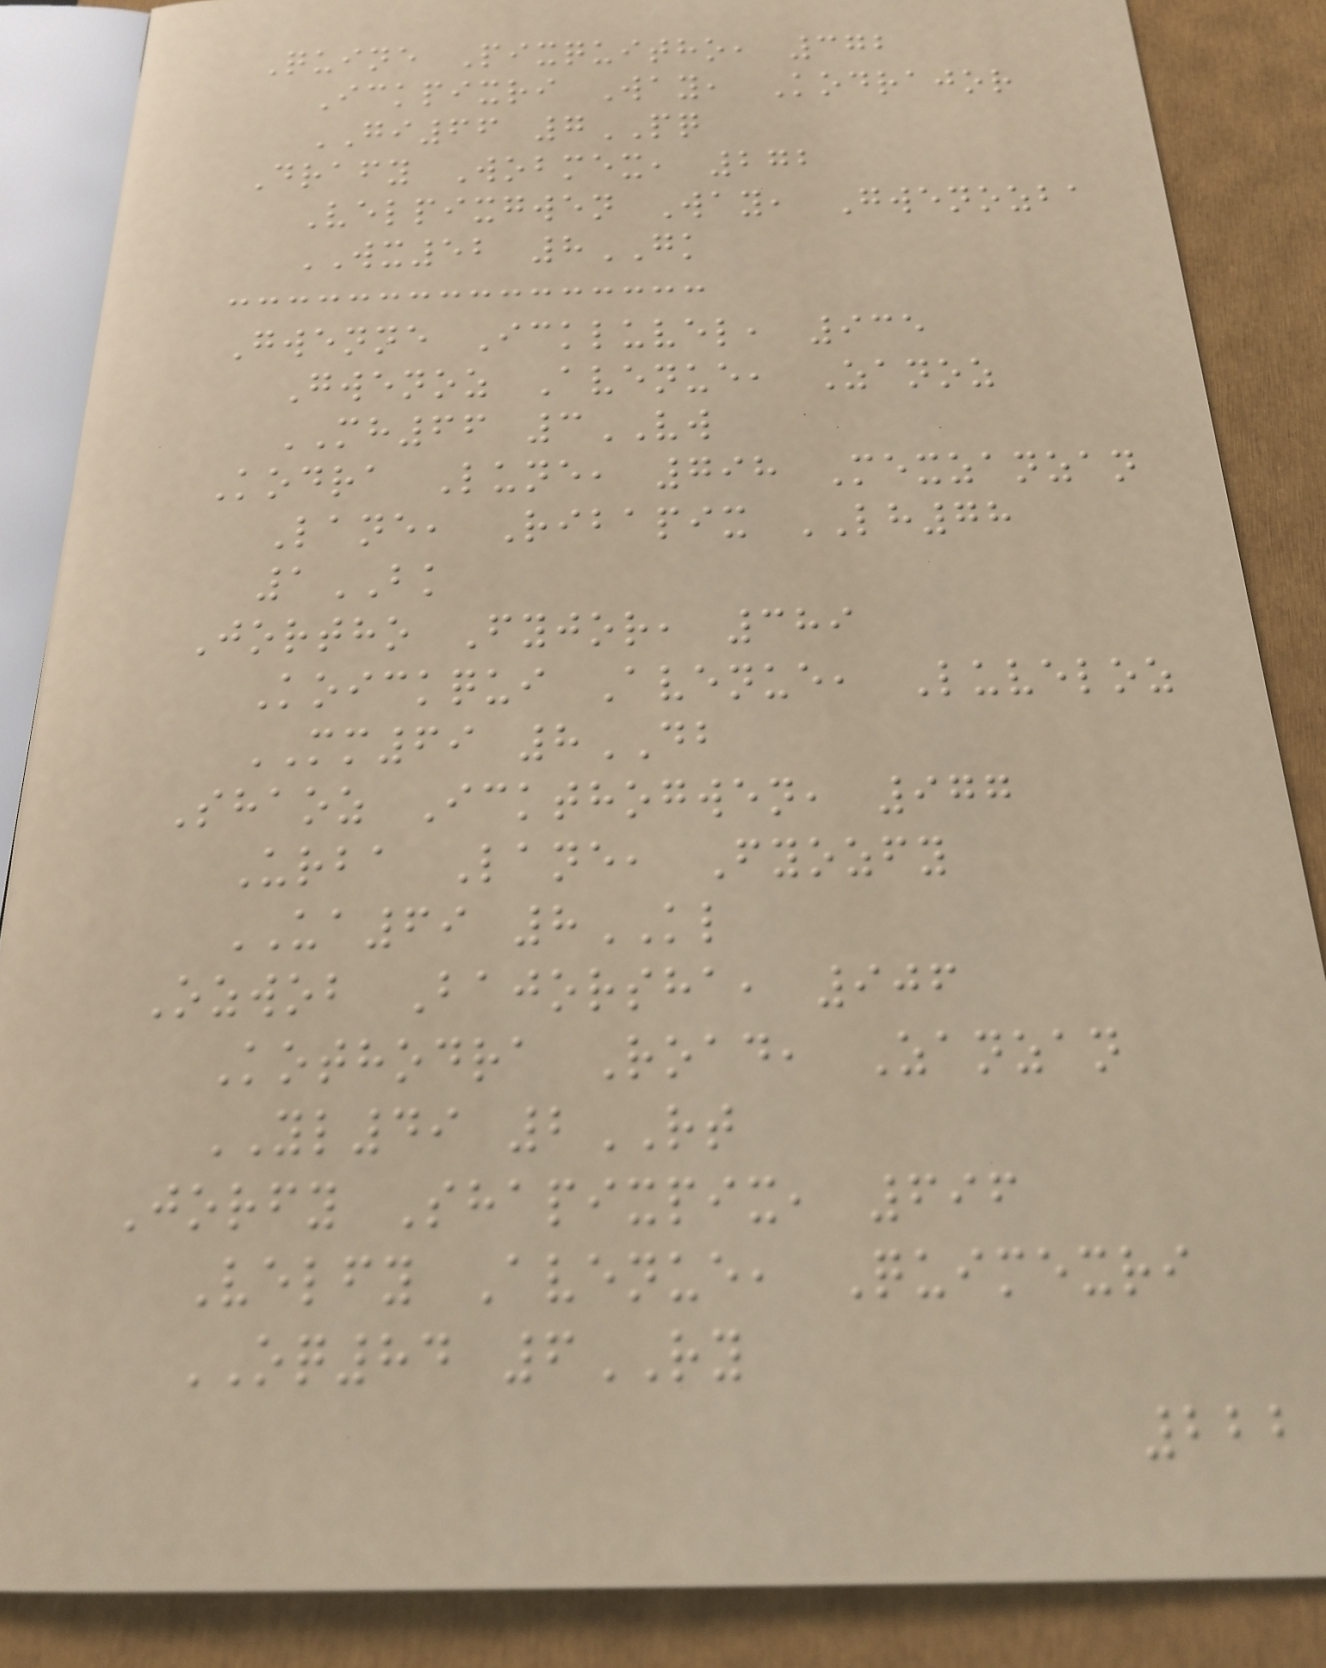Quine Pixquitho, 372
Ickpixri Way, Kodrajor
GI66 7PQ
Drafy Wobmex, 272
Velpixgwen Way, Gwenozba
WX52 8GK
Gwenne Ickluvel, 935
Gwenoz Avenue, Zanoz
MH66 3VW
Kodra Lune, 798 Mexzanzan
Lane, Ribapix LH78
1BK
Jortho Fyjor, 389
Koickqui Avenue, Luveloz
MM69 8DB
Shaoz Ickthogwen, 977
Urba Lane, Fyozfy
UA69 8KL
Ozwob Bajorsha, 906
Kothodra Road, Zanzan
YL49 2RT
Jorfy Shapixpix, 696
Velfy Avenue, Quimexri
OQ84 6RY
222
